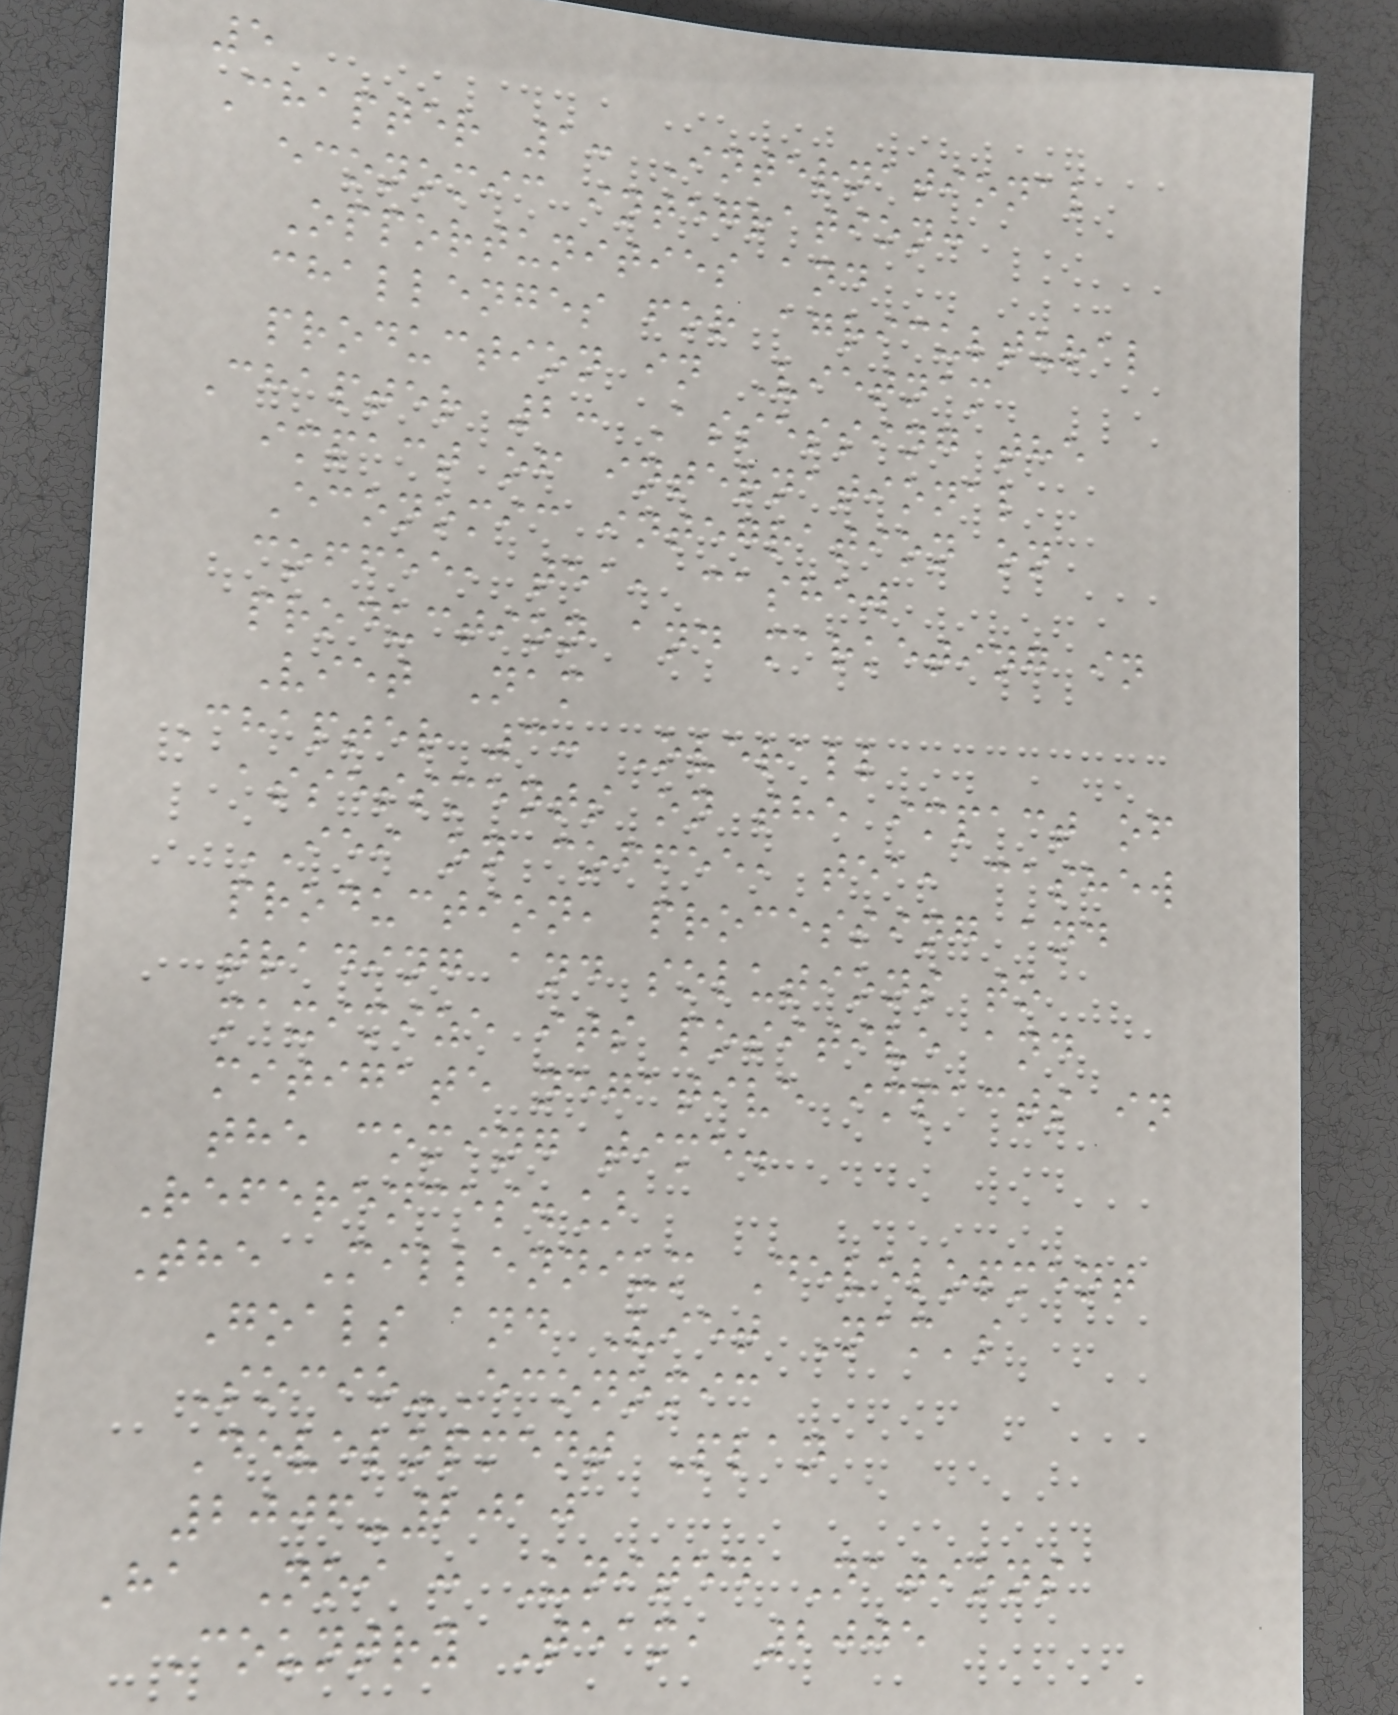5
Chapter 1: International
economic integration:
Opportunities and
challenges for agricultural
production in Vietnam
Chapter 2: Assessing the
impact of international
Economic integration on
coffee, tea, cashew
production and marketing in
Viet Nam
Chapter 3: Overall
assessments on the impact of
IEI on coffee, tea, cashew
production, processing and
trading and solutions to
maximize its positive and
mitigate negative impacts in
the coming time.
References.]
The Millennium Development
Goals and Viet Nam's
Socio-Economic
Development Plan
2006-2010
Ha Noi : United Nations
Country Team, 2005
